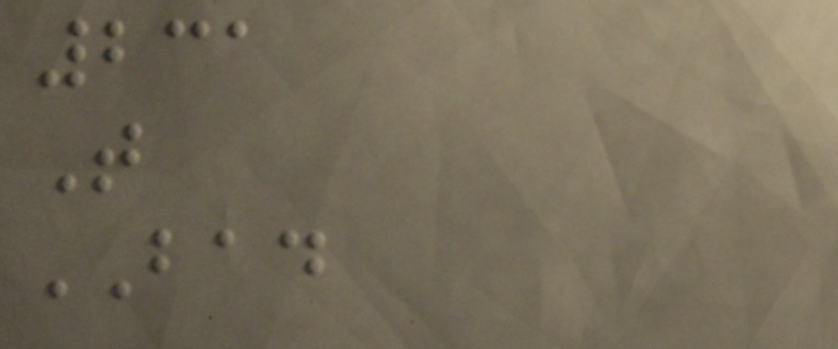231
T
BAD
